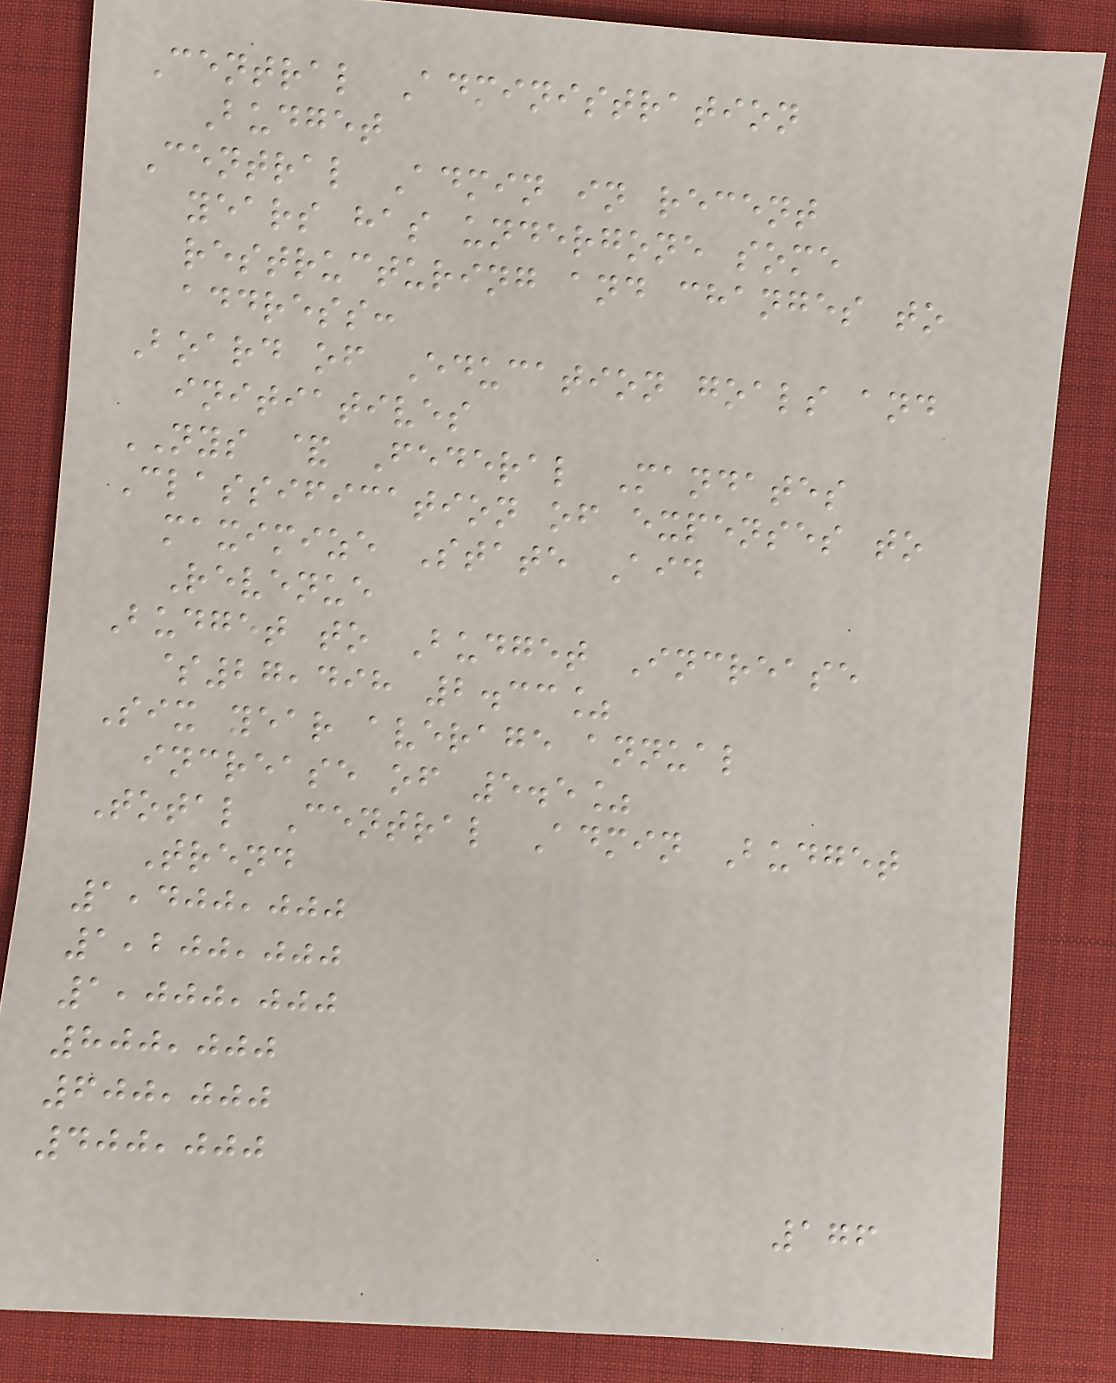Central Administration
Budget
Central Admin in recent
years has undergone some
restructuring and changes to
address:
Board of Education goals and
initiatives
NYS & Federal Mandates
Classification of expenses to
maximize State Aid
Revenue
Budget to Budget Increase
$27,498 2.33%
Six year average annual
increase of 5.5%
Total Central Admin Budget
Trend
1,400,000
1,200,000
1,000,000
800,000
600,000
400,000
176
